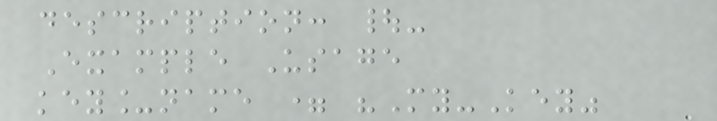description: |-
Example Usage
key_name = "My-Key"
